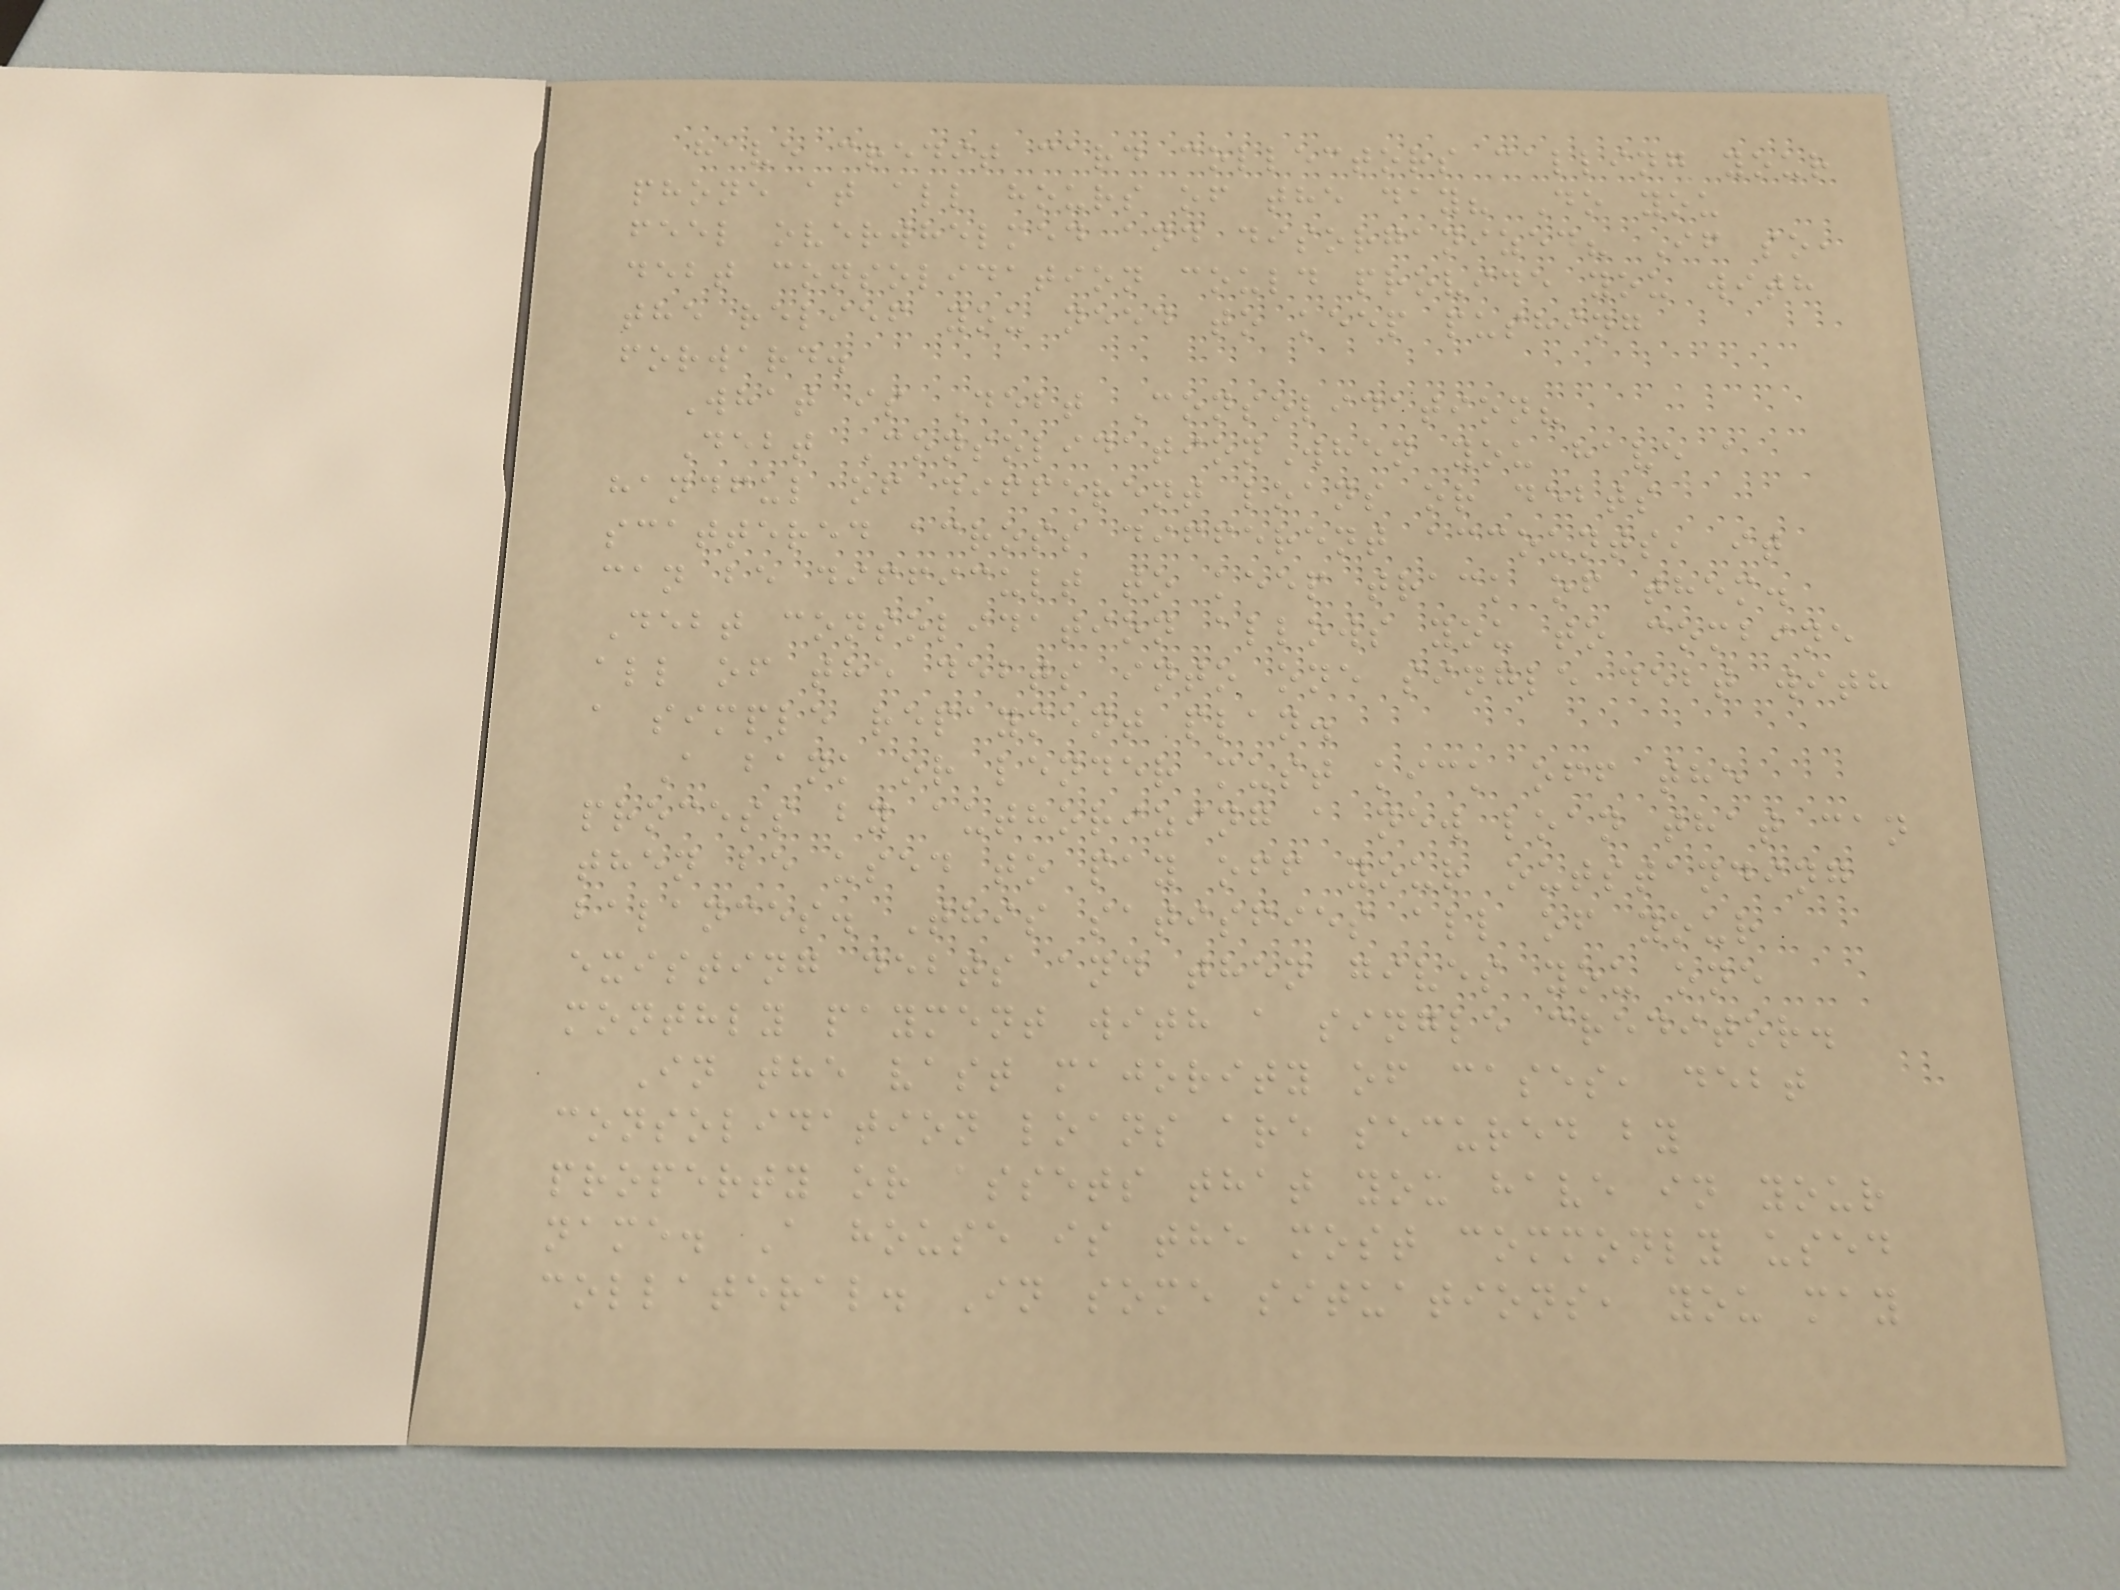have credit card collectors calling your
phone at all hours of the day? Do you
feel overwhelmed and disorganized? If so,
debt consolidation could provide you with
the relief you need to keep pushing
forward.
What is Debt Consolidation?
Debt ConsolidationWhen you have a
handful of different loans or debts
scattered across different accounts, it
can be difficult to keep track of them.
Debt consolidation allows you to combine
all of the debts into one single debt with
a simple repayment plan.
A bank or lender must kick off the
process by authorizing a new loan that can
then be used to pay off your outstanding
balances. This satisfies all of your
existing debts and then gives you one
monthly payment with a single creditor.
In the vast majority of cases, debt
consolidation loans are secured by
property or assets that you have in your
name. A house is the most commonly used
collateral. In some situations, you may
